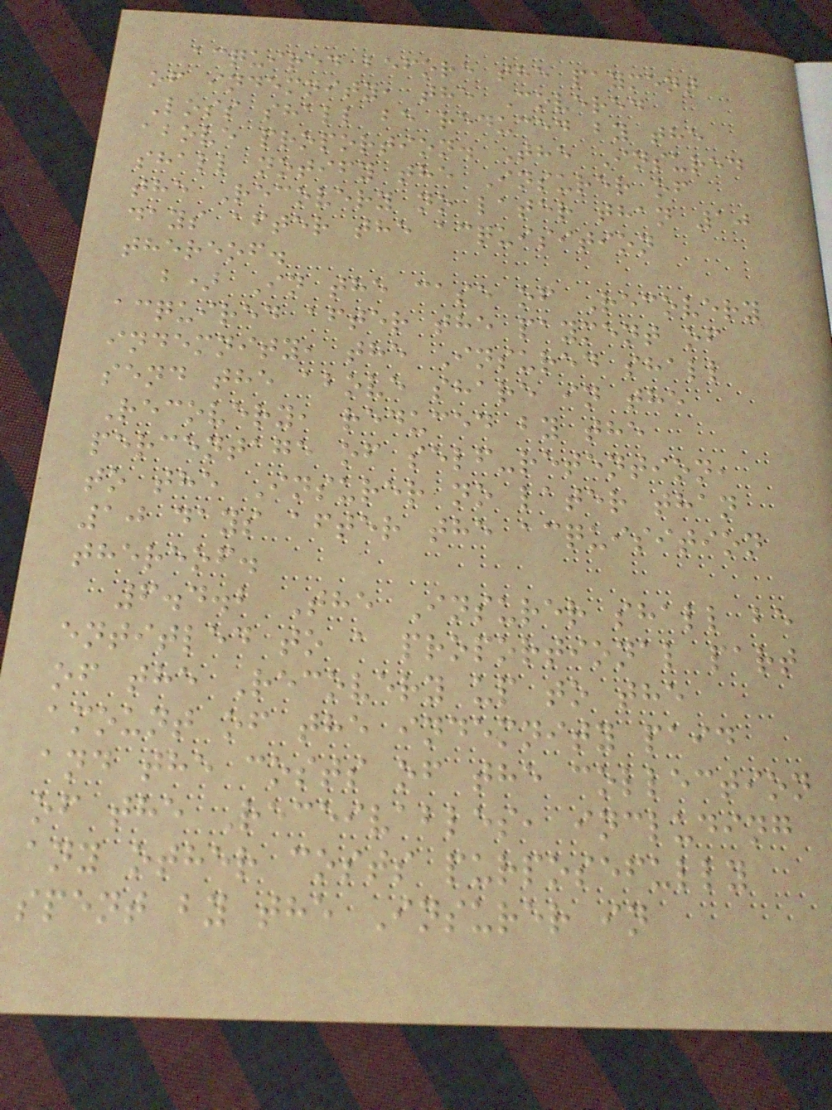acquired before the payment
of indemnity, the Covered
Loss shall be reduced by the
above proportion. The Insured
shall notify the Insurer of
the Recovery no later than 10
days after the acquisition
thereof.
b) In the case of Recovery
acquired after the payment of
indemnity, the Insured shall
send the above share in the
Recovery, reduced by the
percentage of self-retention,
to the Insurer no later than
10 days after the acquisition
thereof.
6.4.2 The Insurer shall be
entitled to a proportional part
of the Recovery up to the
amount of the indemnity paid
and the costs of the collection
of the Receivables, including
any other costs purposefully
spent by the Insurer in
